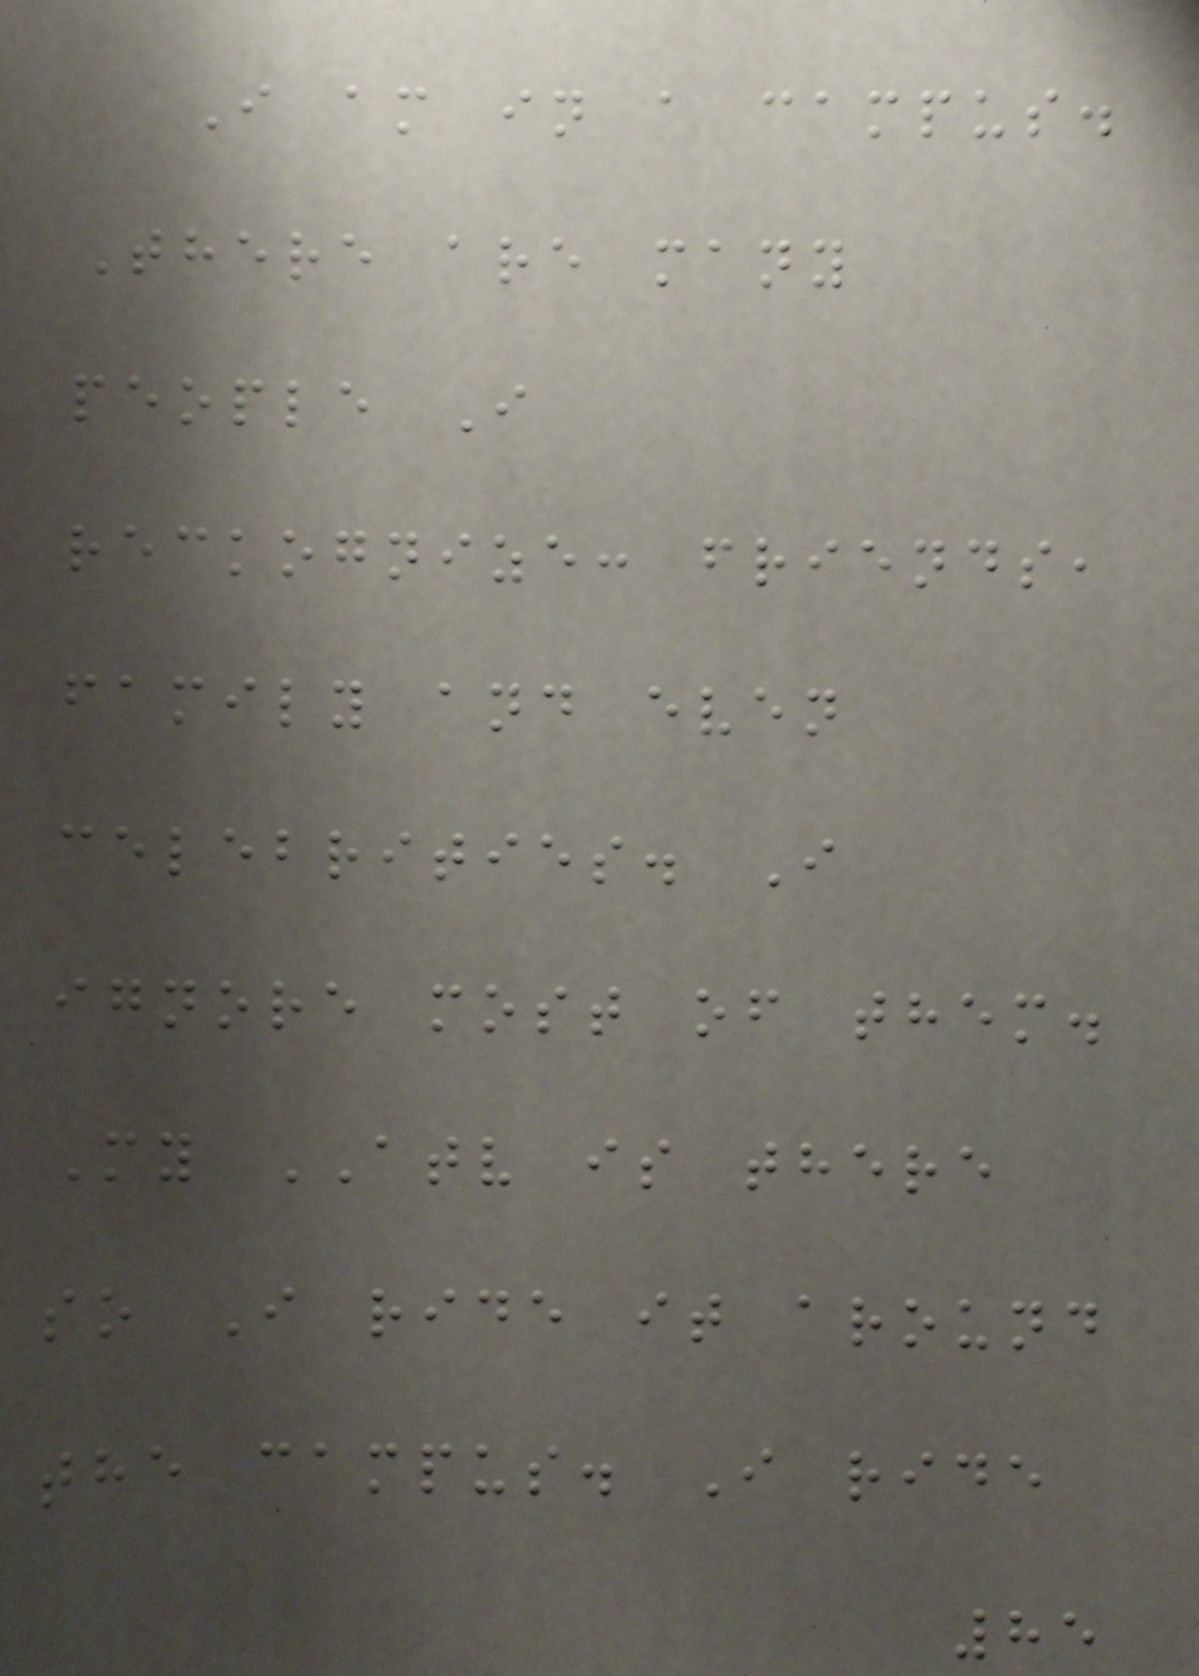I am in a campus.
There are many
people I
reckognize: friends,
family and even
celebrities. I
ignore most of them.
My ATV is there
so I ride it around
the campus. I ride
85
